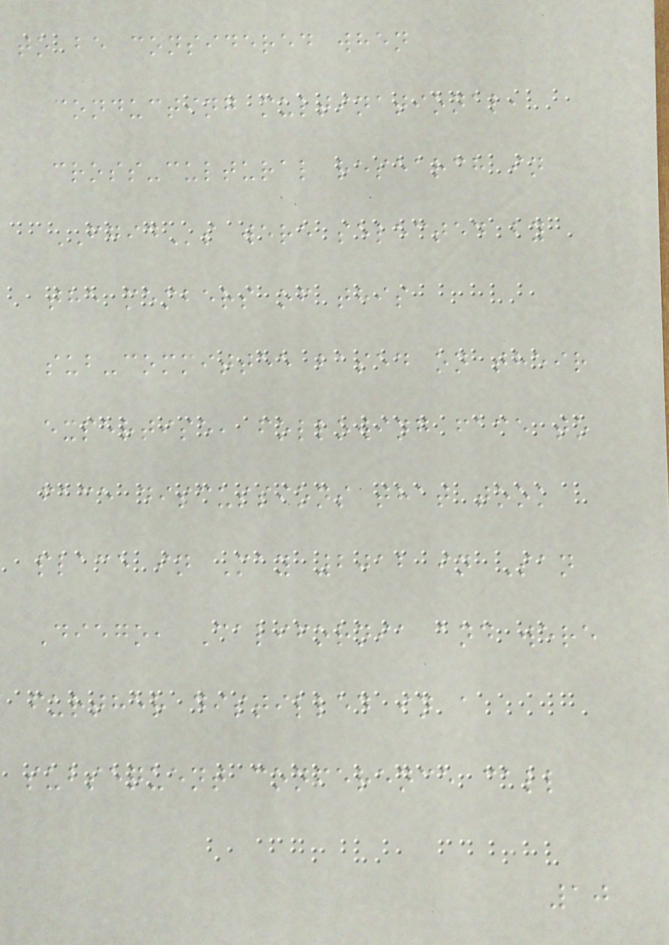to be considered when
conducting multinational,
cross-cultural research in
FGIDs were selected by
the members of this
sub-committee based on their
expertise, following face to
face discussions that took
place in May 2012 in San
Diego, California and were
further distilled in a
subsequent conference call
10
